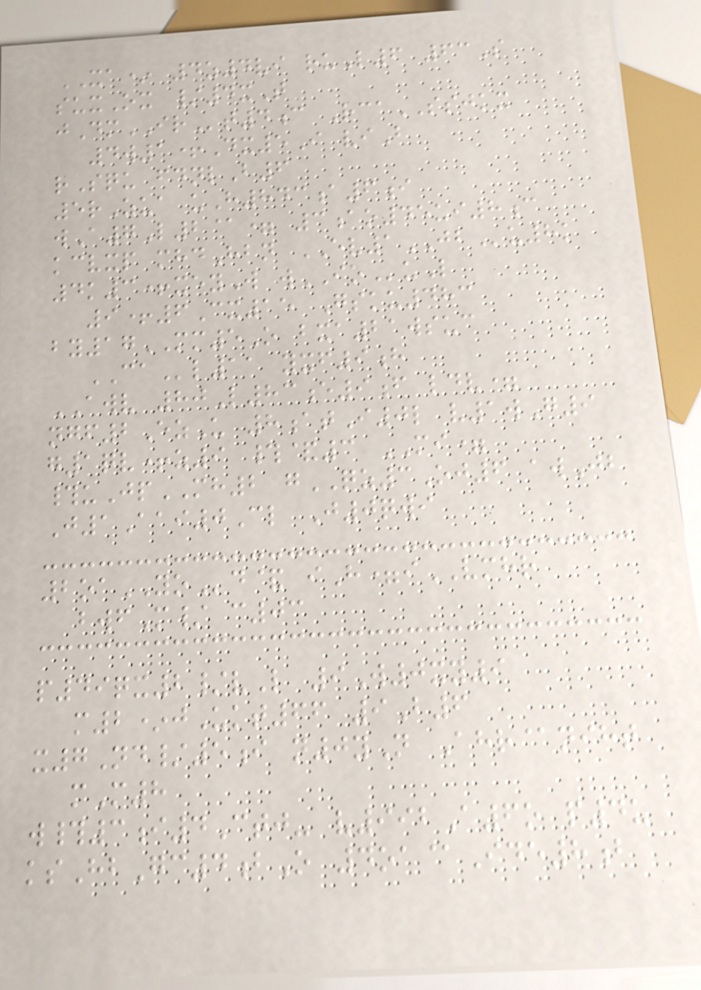XA* 4z4vi ruL6 63S
suxOx /4xT
jDmIRt4c RcaSSJKX
4w1+Dx5I viB
rSqu fdnlB6
5rZua uH843a6i
wA7L2@= 3ao45ui8c
kcvxp mhdHbn EV1JBu8k
4k3+xeyW wIOuL
9+6Cx15 Gsku483
by17MM5O bxa21wsuc
CAl11 yxf9h
AWV 80L83e9f ldv=
ngf2EzU 8atI0l v1wG9
g1qv+z9 #&3 MI=
#uJpMH2 gQZ3Oj6 awJb
J1Aai0Cl J0qwi
2oaYOd& iH=iVMHR
bwfM/ c03
p49qx2/vL 9W0xy9
m2*jUkt66 9B6
x7Nd/5i n0yN Ahr@niht
mM8
w#3i4Ctj- v992A6o p4u
ksHbGc4bO 4oa@Ide8b
